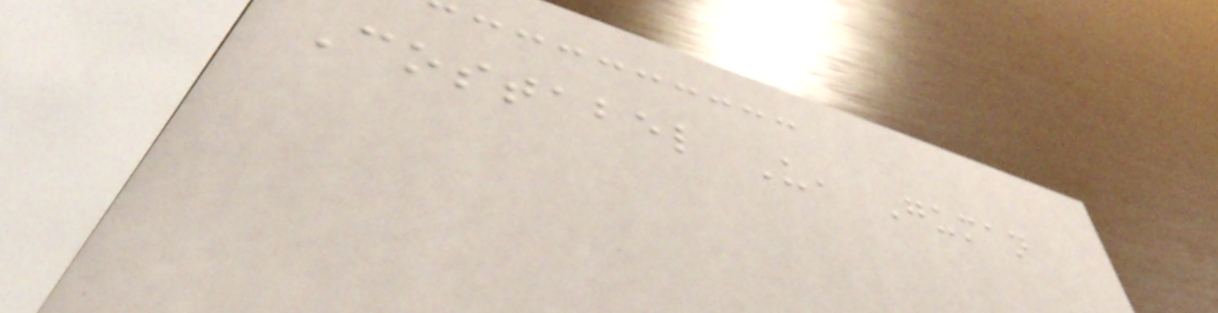Costabel U, Guman
